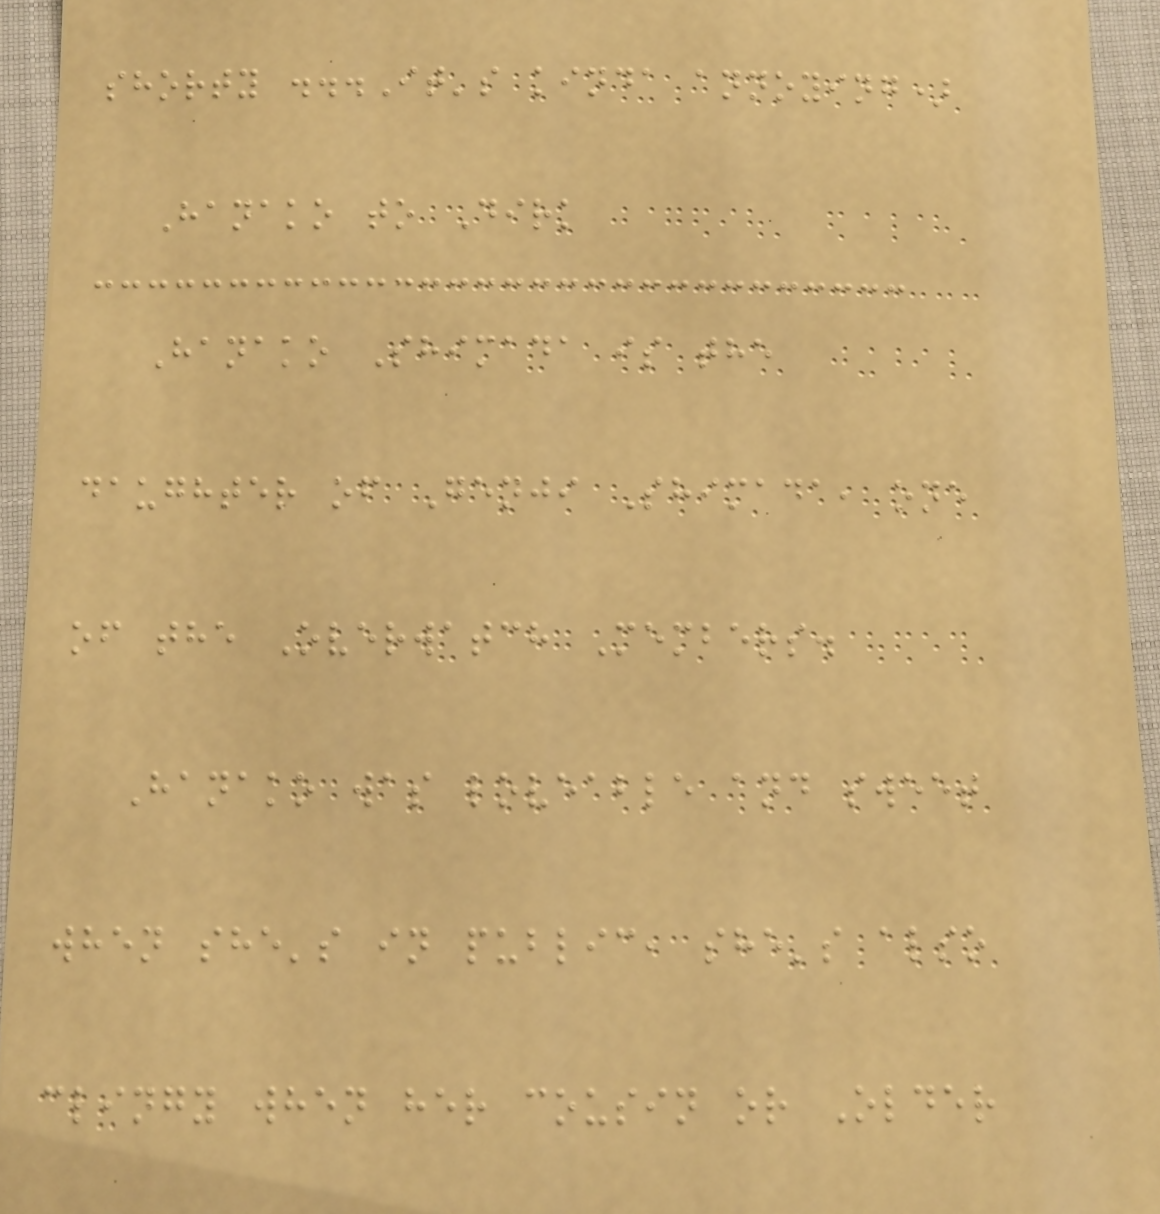shorty ...It's kinda annoying)
Hanako to Dirk
Hanako Shimada is the
daughter of Genji Shimada, one
of the Overwatch Members.
Hanako was loveable and sweet
when she's in public, she's also
clingy when her cousin or Older
